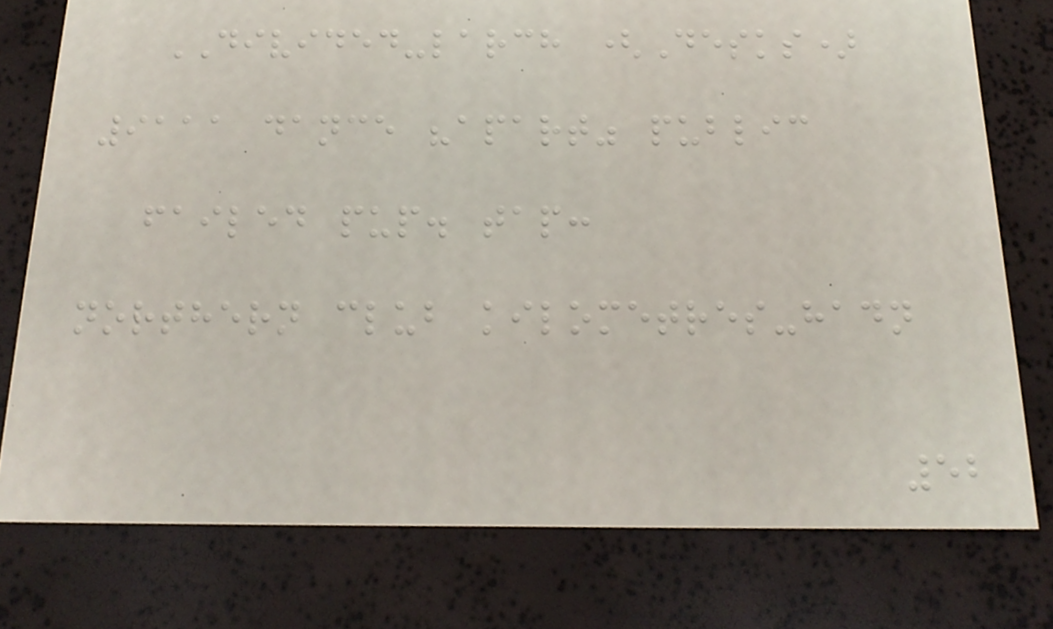DIVIDED-larch (Desks)
9111 dance "apart" public
failed pup. tap:
northern club kilometres-hadn
52
